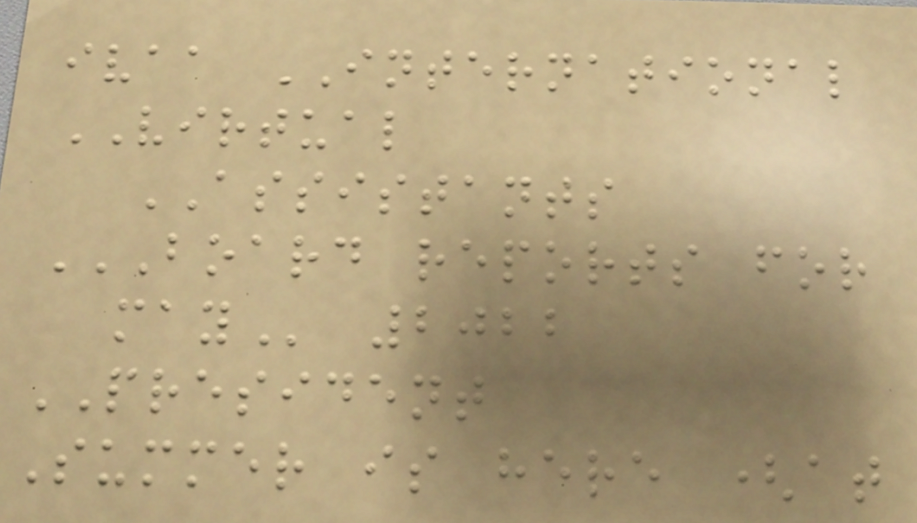ivaa INTERNATIONAL
VIRTUAL
ASSISTANTS
BOARD REPORTS FOR
MAY 2022
PRESIDENT
Summer is here (at
